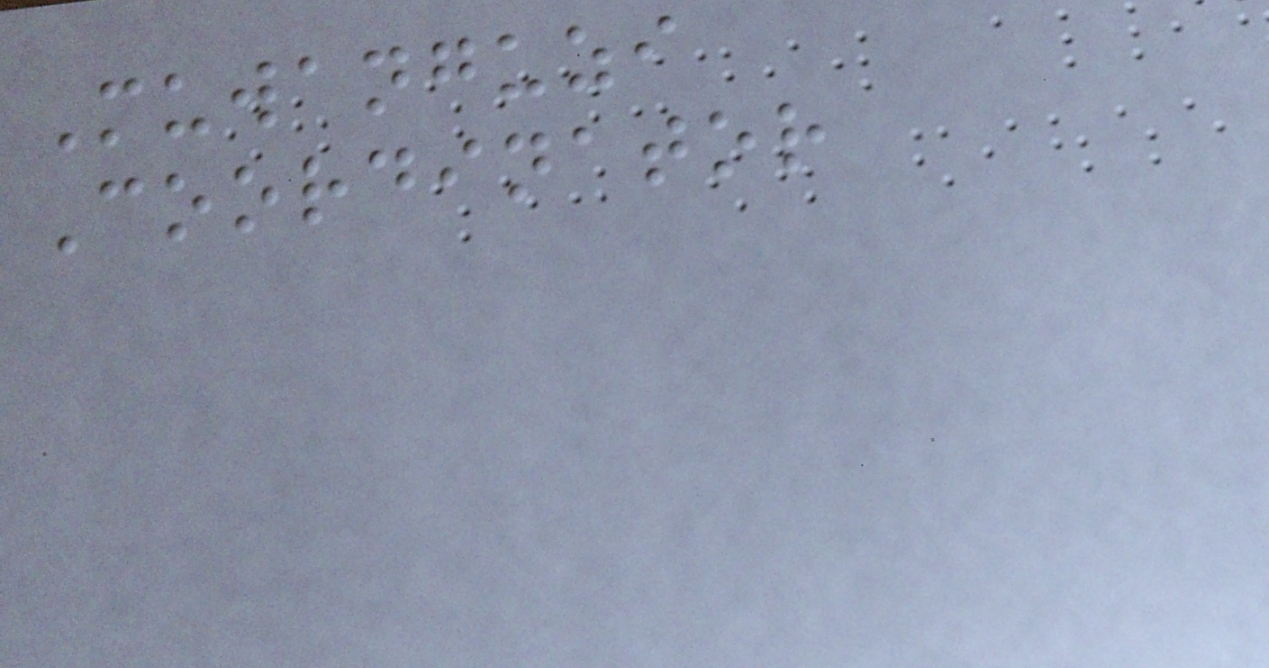Muwanguzi
Coordinator
